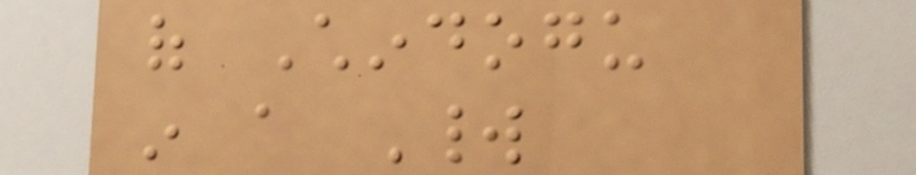of Chindogu
in a World
